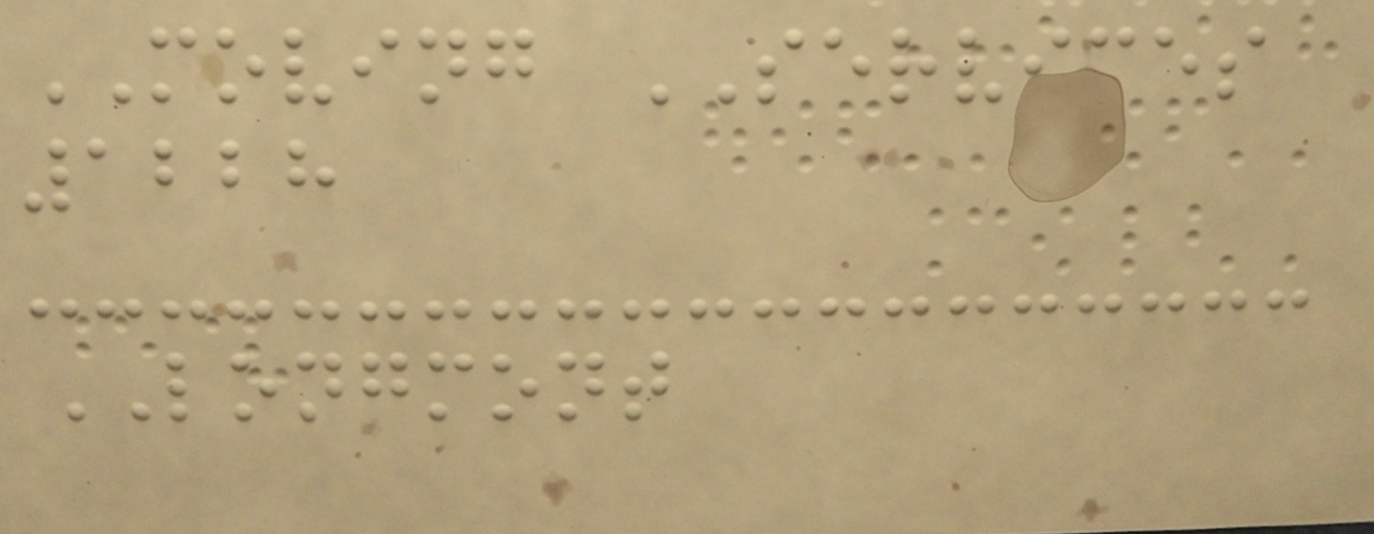MOVING SERVICES
1228
LONGMONT
